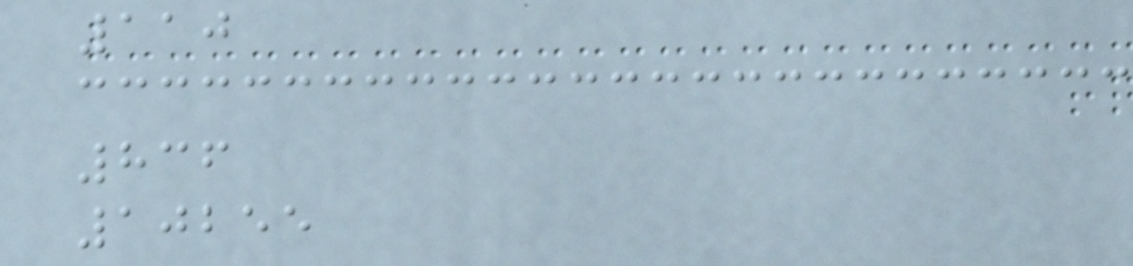110
836
10255
